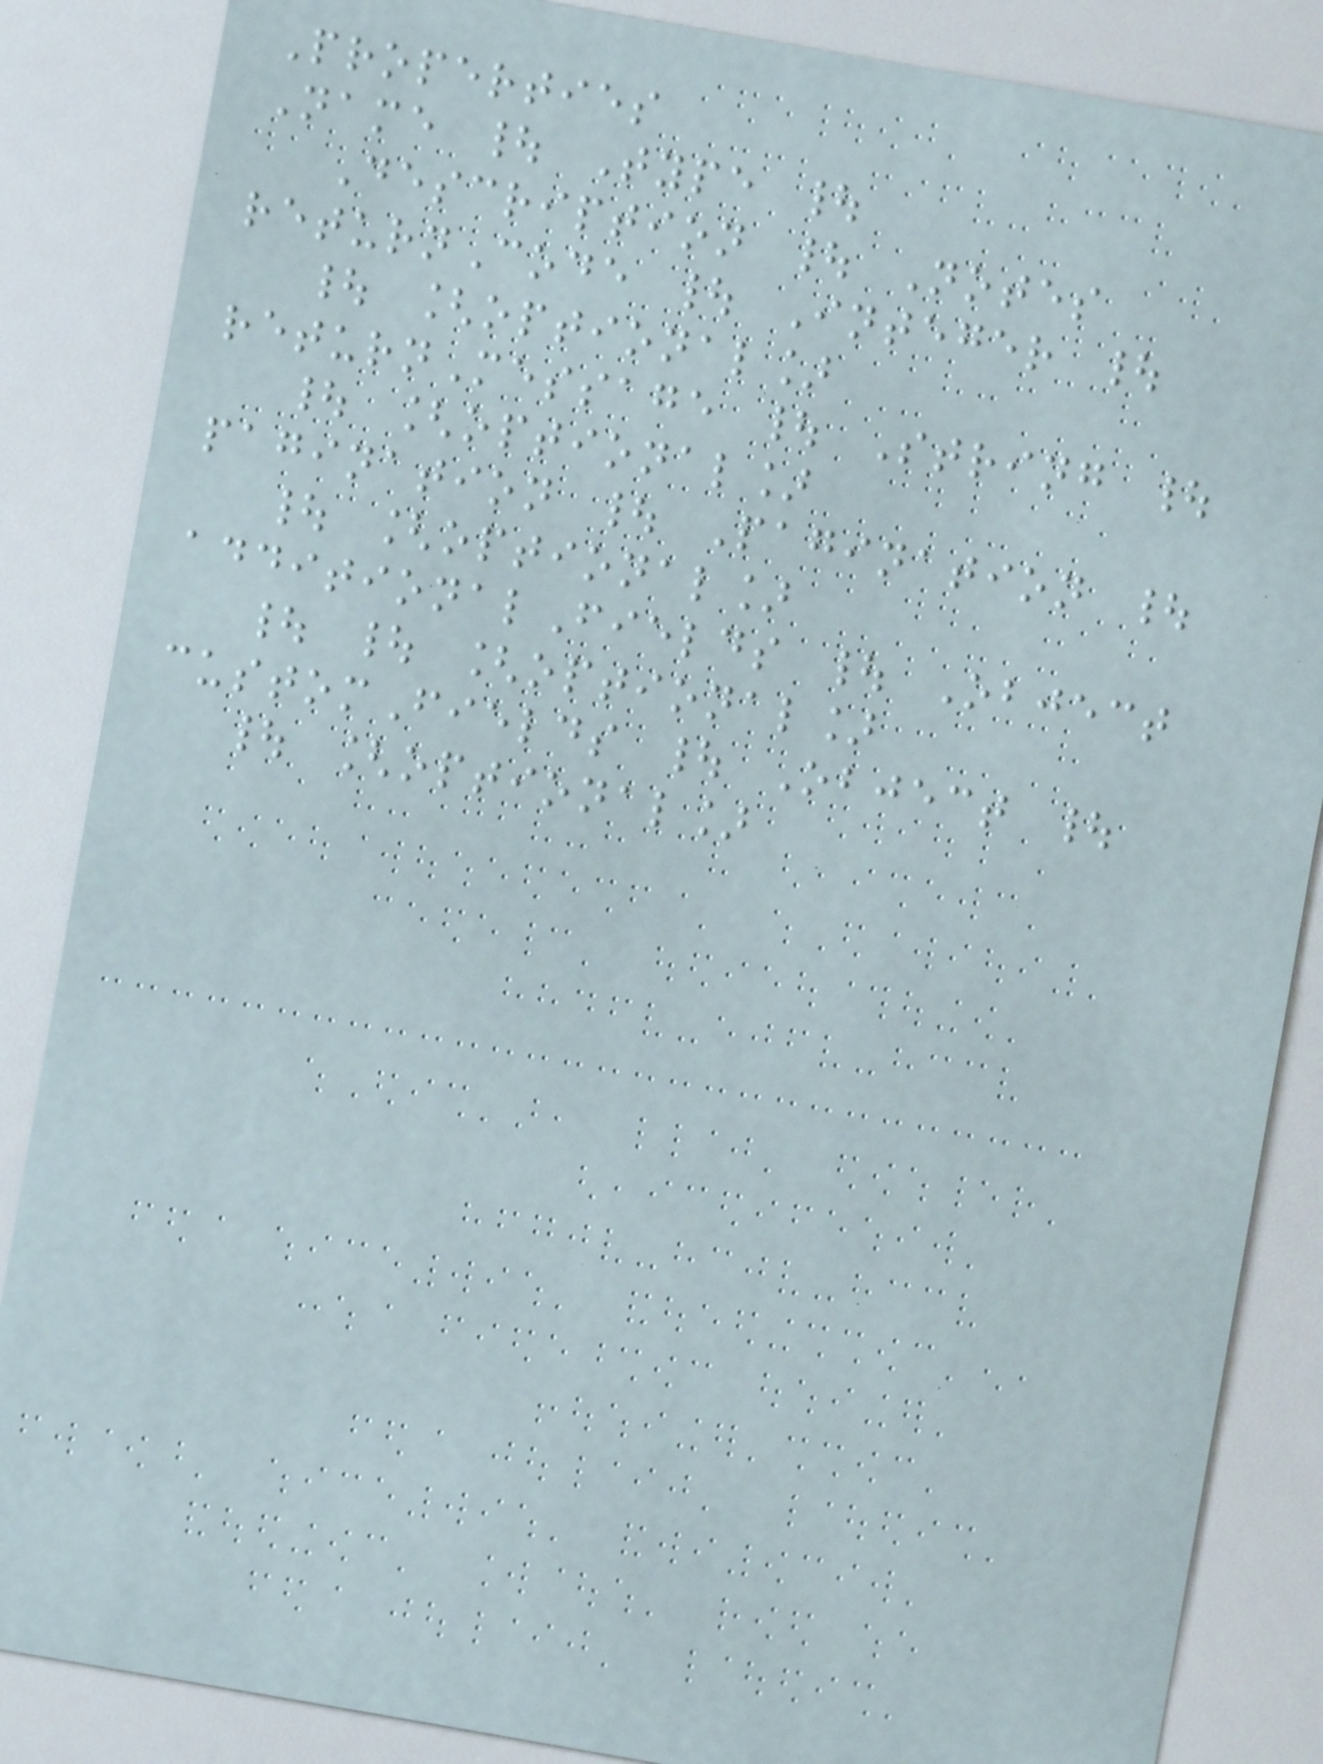Properties
Name | Type |
Description | Notes
returnCode | Integer |
| [optional]
returnMessage | String |
| [optional]
pagination | Pagination |
| [optional]
additionalFields | Object
| | [optional]
customFields | Object |
| [optional]
